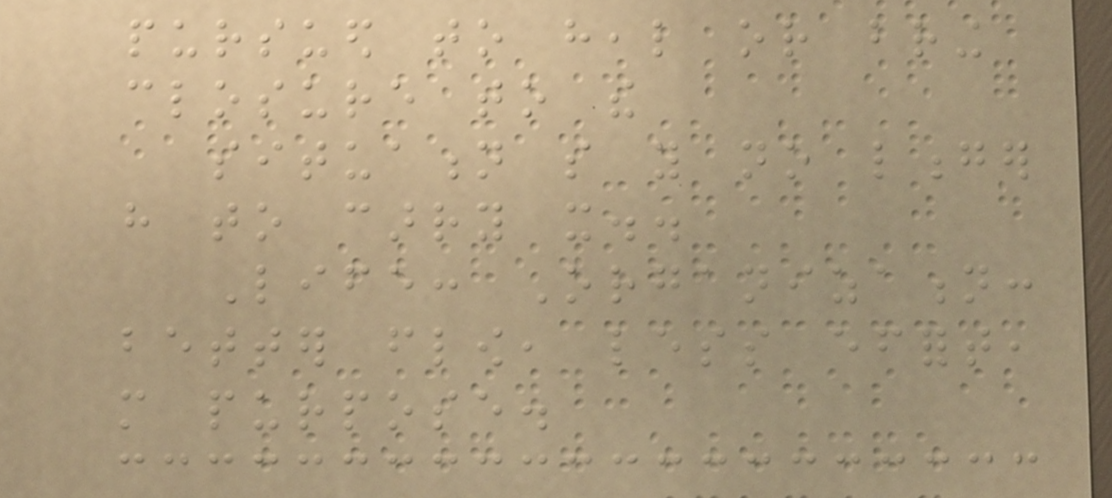pursued to heal or bring
closure to the
situation so you no longer
have to carry it..
Life: Organization:
better flow, less effort,
more purpose.
